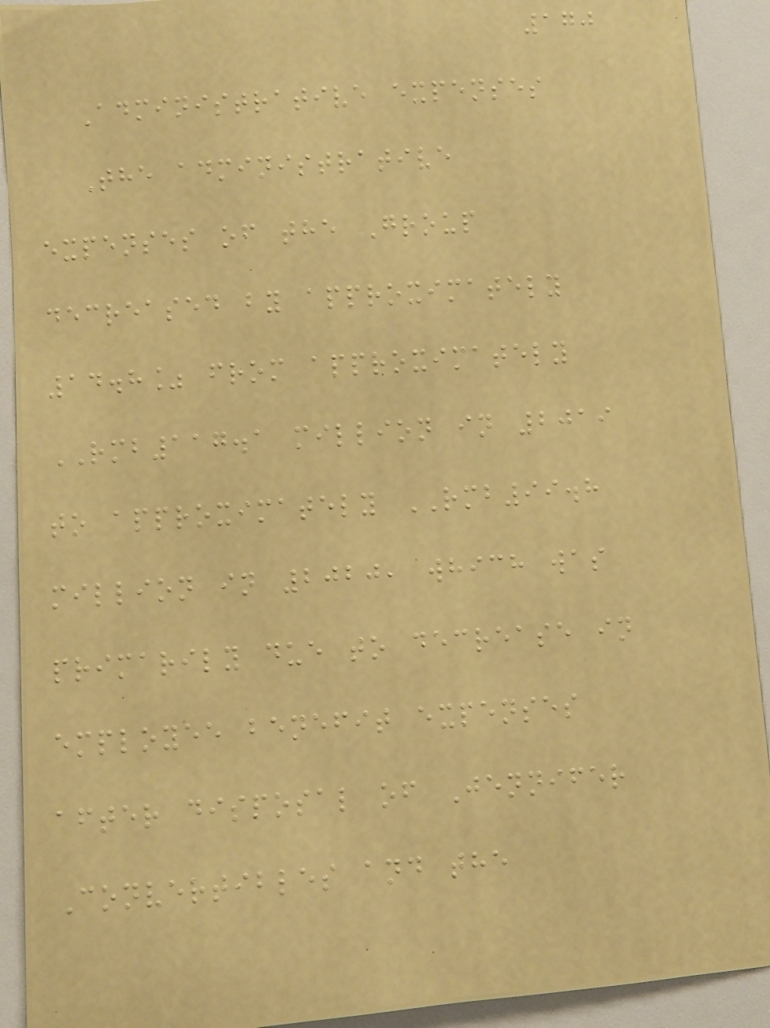170
Administrative expenses
The administrative
expenses of the Group
decreased by approximately
14.8% from approximately
RMB117.1 million in 2019
to approximately RMB99.8
million in 2020, which was
primarily due to decrease in
employee benefit expenses
after disposal of Jennifer
Convertibles and the
